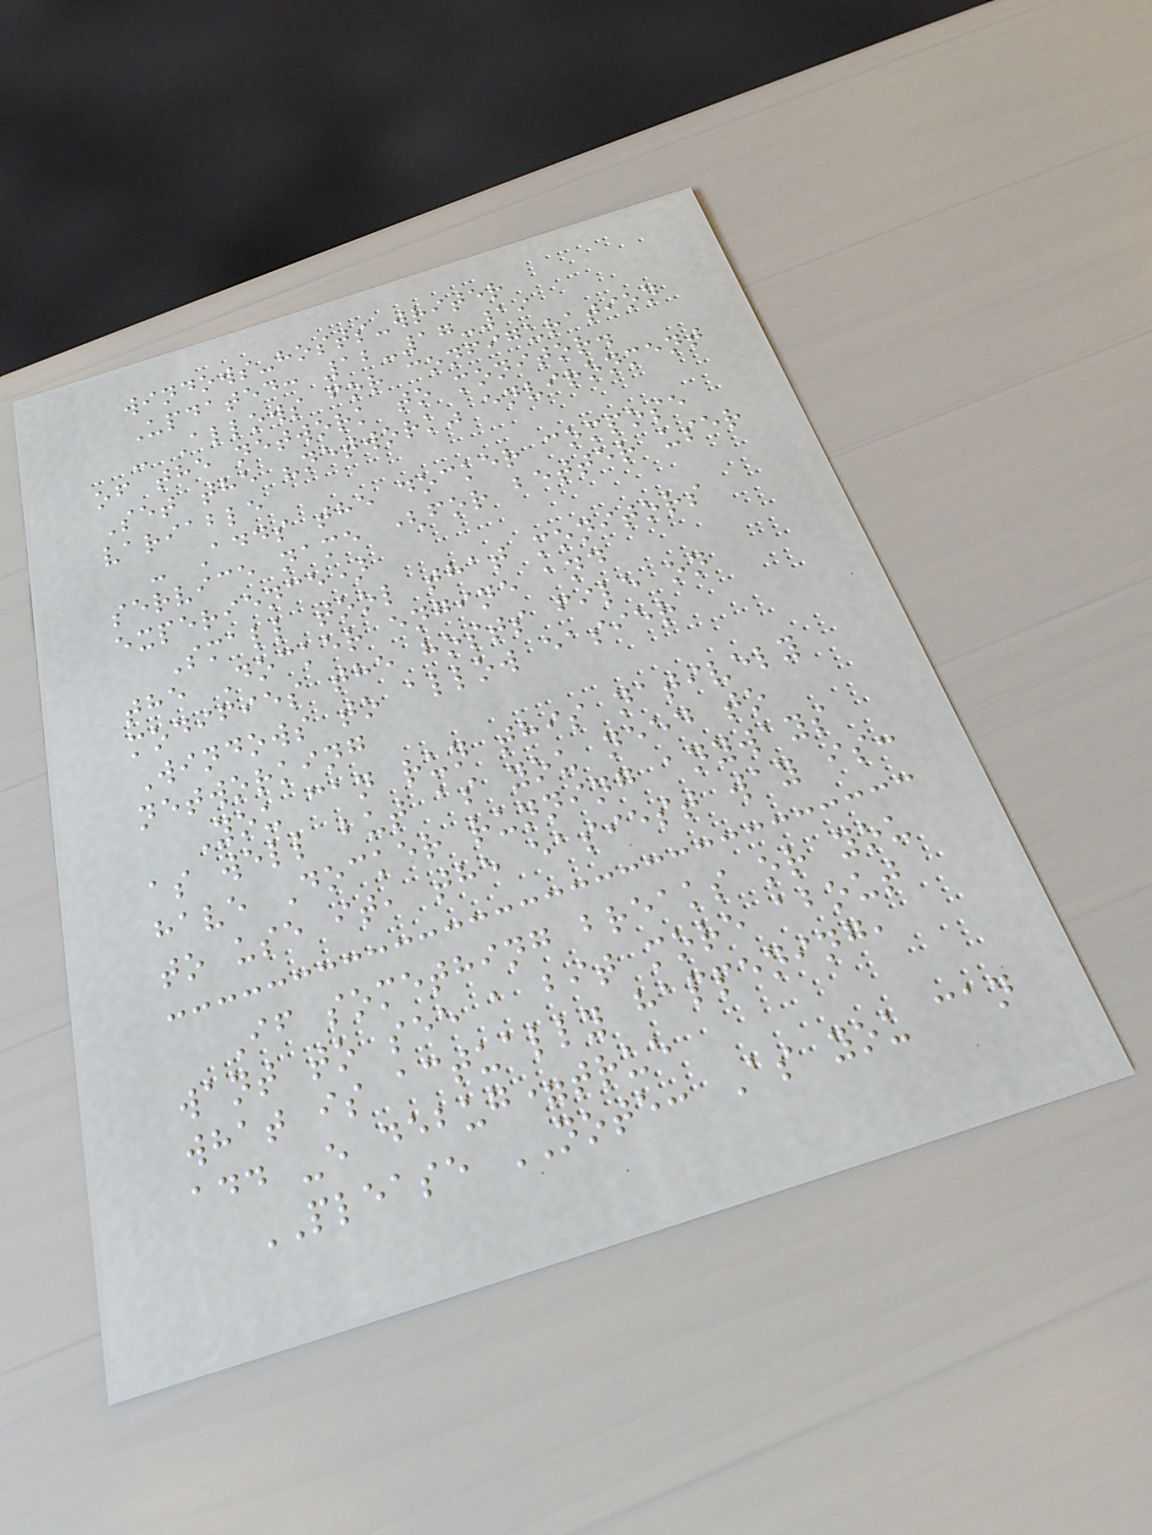windows-hosts-writer
Updated: 12-17-19
- Allows for configuration
of the network to monitor.
Set the "network" environment
variable
- Adds the docker compose
service name (for better user
experience)
Small tool that monitors
the Docker engine and
modifies the hosts file on
Windows to allow easier
networking
You can run this natively
as well but as you need to
have Docker running anyways
to use it, the easiest way is:
If something breaks or you
want to see a bit more about
what is actually happening,
add -e debug=true
PLEASE NOTE: As you can
